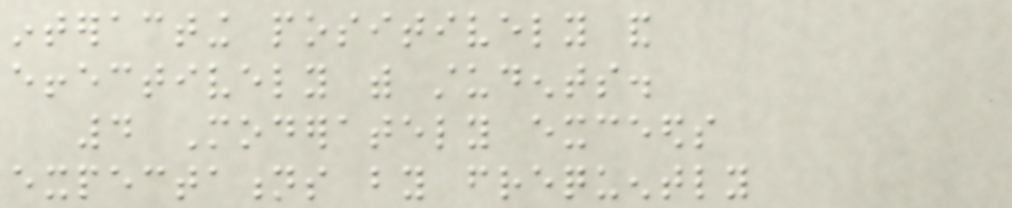interacting positively and
effectively with students.
4 Moderately exceeds
expectations by frequently
